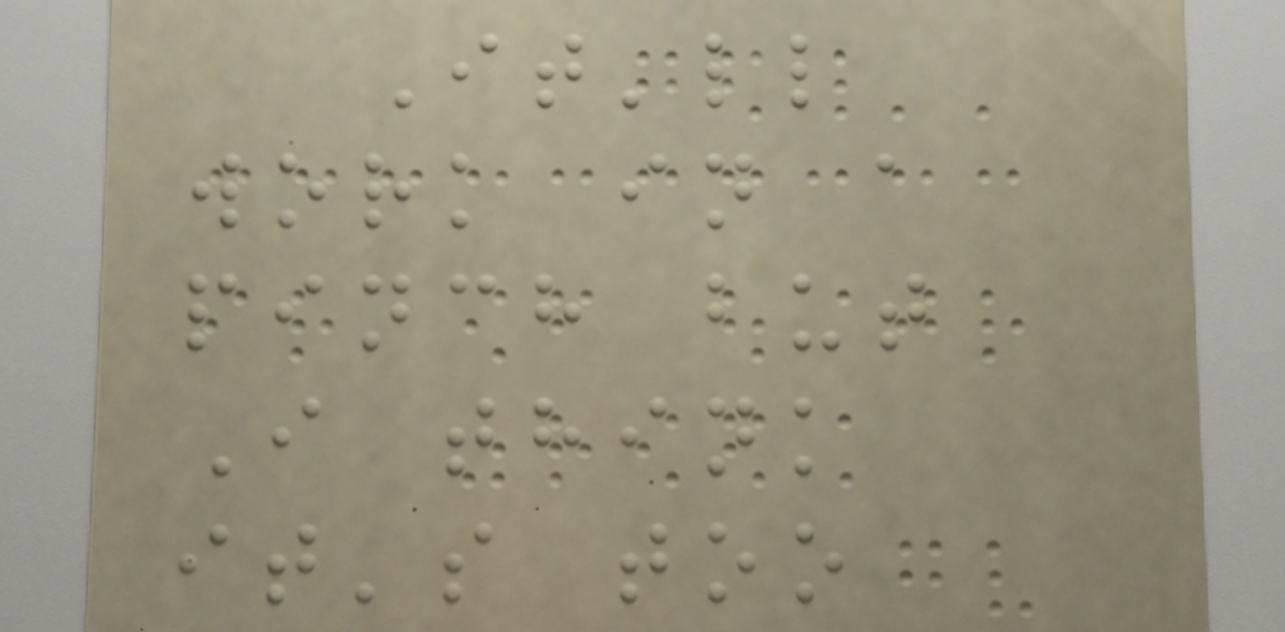It'll
work in a
pinch but
I think
it's too
